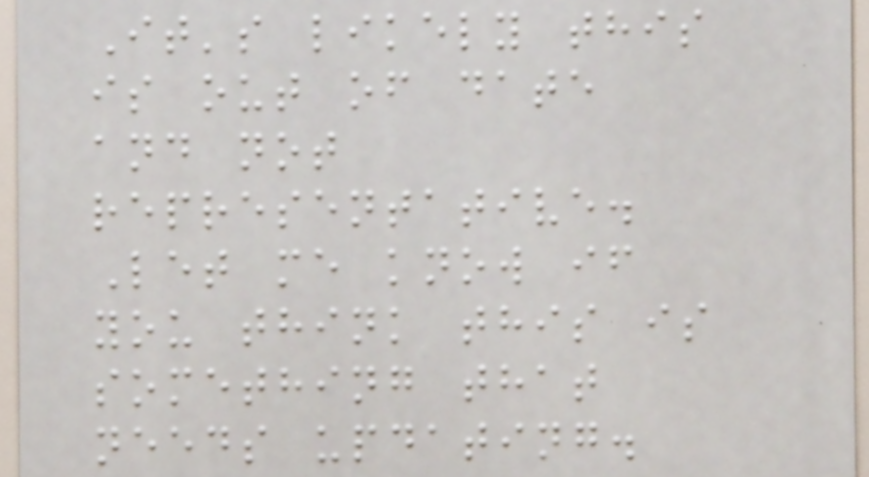It's likely this
is out of date
and not
representative.
Let me know if
you think this is
something that
needs updating.
